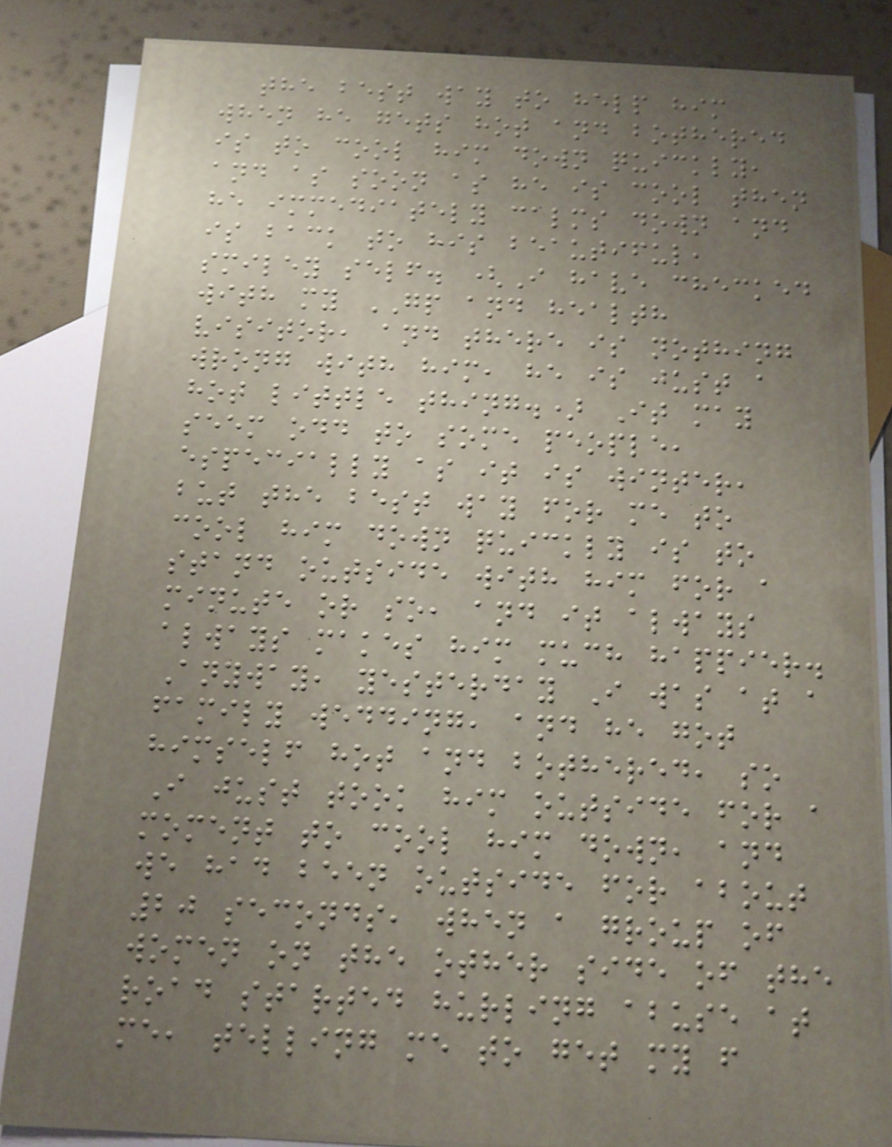the best way to help him
when he gets hot and bothered
is to cool him down quickly,
and as soon as he is cool then
he immediately calms down and
is back to his beautiful,
smiley self. (I have checked
with my GP and health
visitor, and there is nothing
wrong with him, he is just a
hot little thing.) It may
seem odd to some people,
especially as it is winter,
but the best way for me to
cool him down quickly is to
stand outside with him for a
minute or so, and it always
always makes him much happier.
Anyway, yesterday I was at a
family wedding, and he got
himself hot and bothered, so
I just took him outside for a
moment to cool him down, and
we had been outside for about
20 seconds, when a group of
women on the other side of the
road started hurling abuse at
me, telling me to get my f
